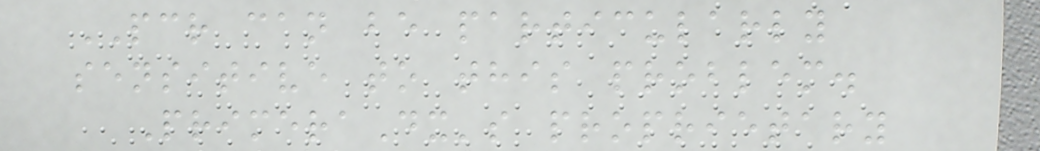PCR can be particularly
sensitive to this problem.
PrimeraDx's proprietary
